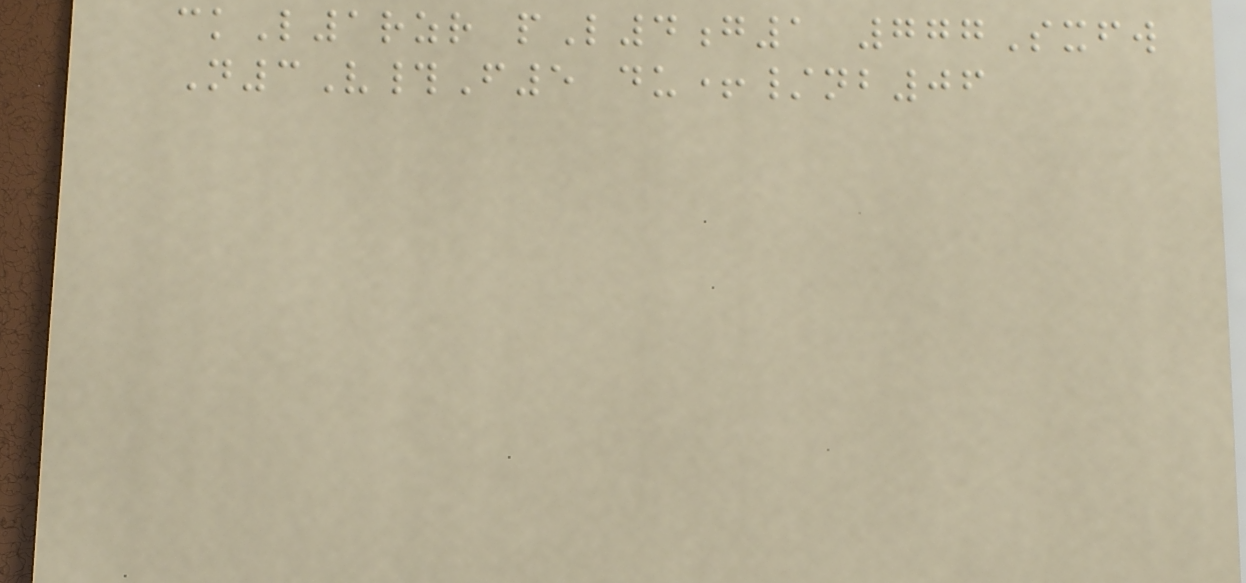ckL1rzr pL4g1 777Sxfw
N3V#F5 du+/nb06
